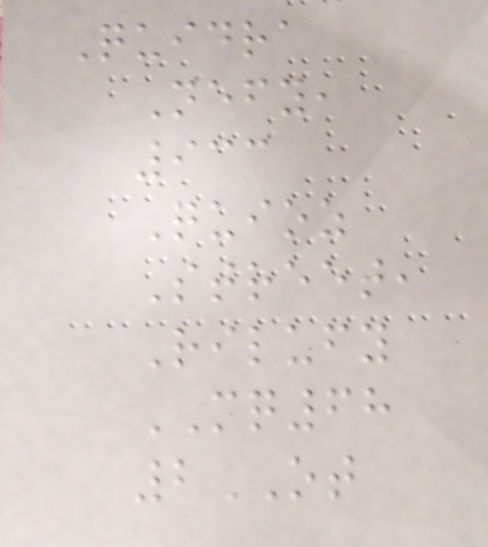Quidra
Nefy,
933
Quioz
Street,
Rilufy
MQ68
2OT
